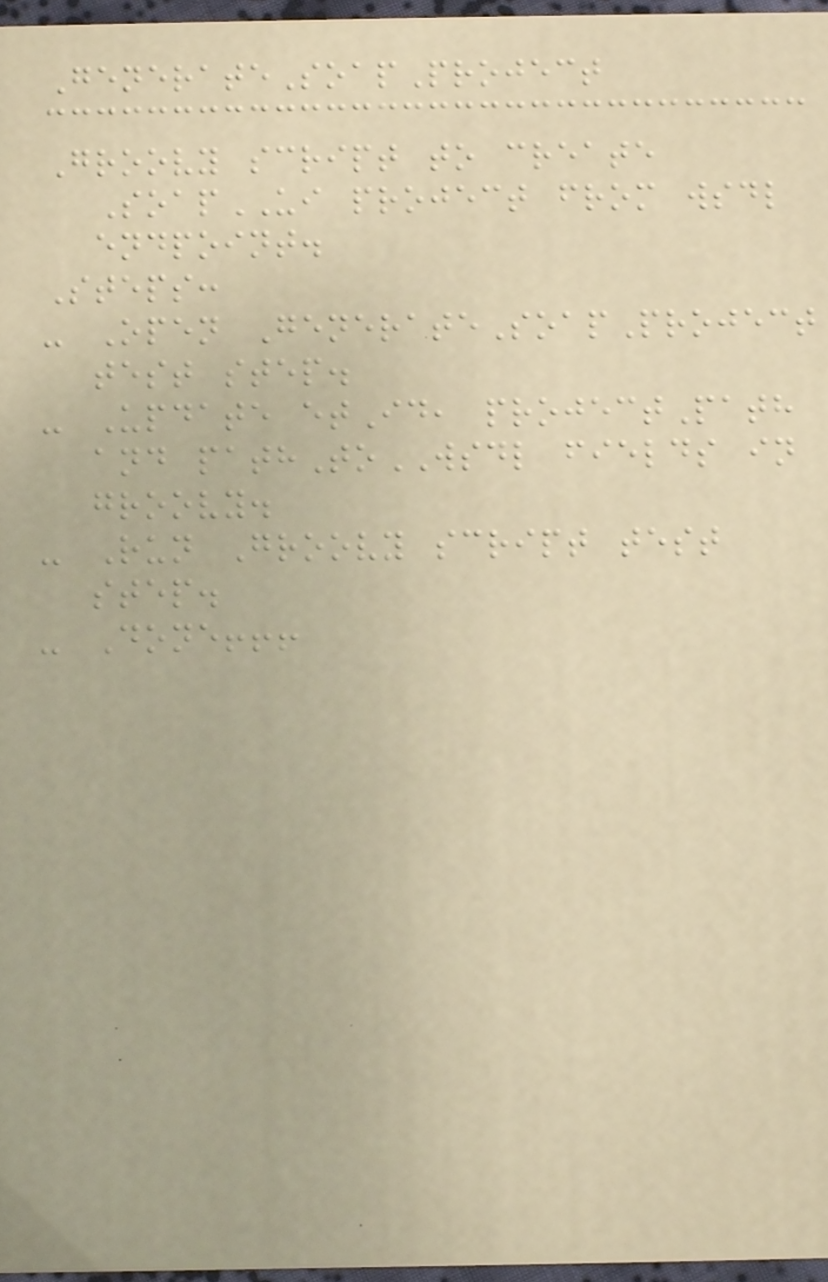GenerateSoapProject
Groovy script to create
SoapUI project from wsdl
endpoint.
Steps:
- Open GenerateSoapProject
test step.
- Update etId, projectPath
and pathToWSDL fields in
groovy.
- Run Groovy script test
step.
- Done!!!
